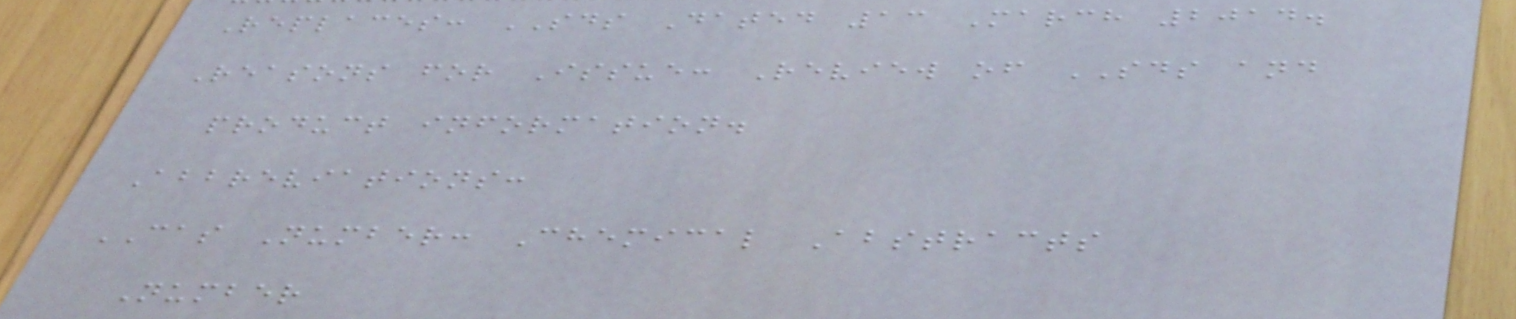Replaces: SDS Dated 13 March 2014.
Reasons for Issue: Review of SDS and
product information.
Abbreviations:
CAS Number: Chemical Abstracts
Number
